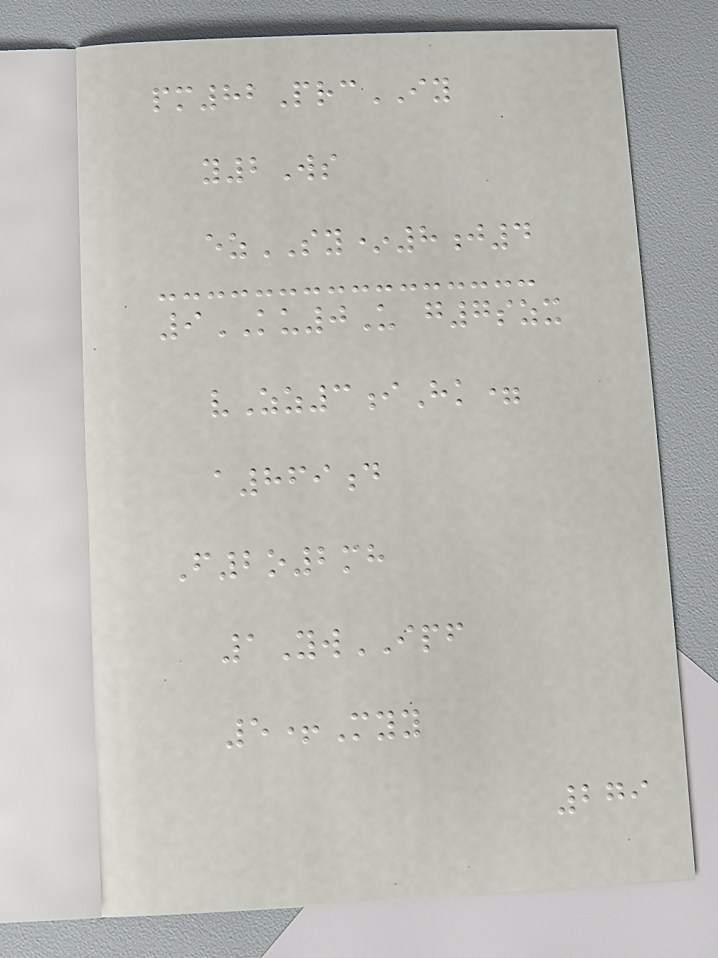pm82PrcIY
y2Ws
ezSY*8j4
9KU0U g7szx
vZz3iHk=
a869d
F2o2mh
1YwIPF
5+Myy
279
